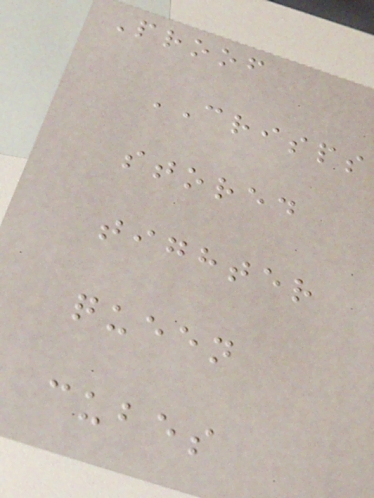Proof
CRISPS
stored
tighter
queen
cubes
